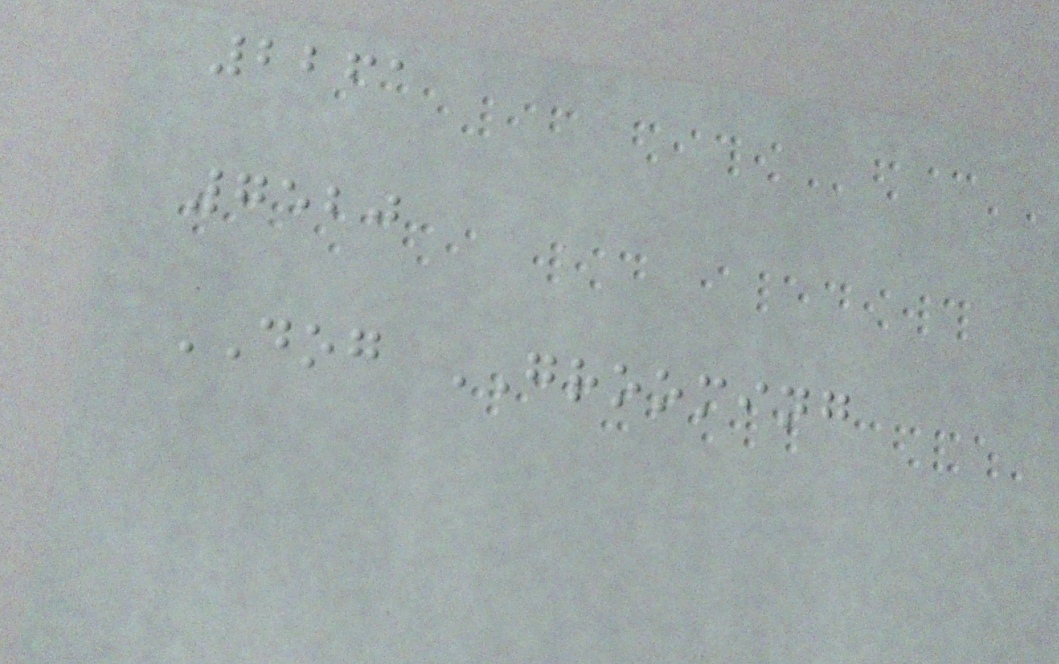2261
7520
DOG GROOMING
